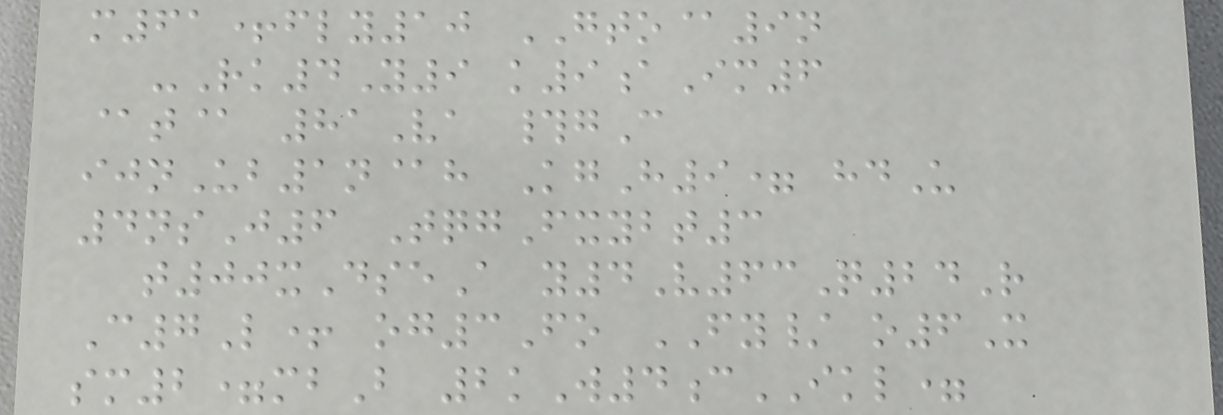m61+fly10 GTO@9n
-Rk4Y9 k9aIm6
@t@ 81Va #gC
ijnUb1n@h KgH9= hdU
4nsJ6 TqgFxybt3
t00xDseA y4V63Q24R
C7L+ og3Fo FY/ o6X
sm2=mbB 2kW4cIKL=
